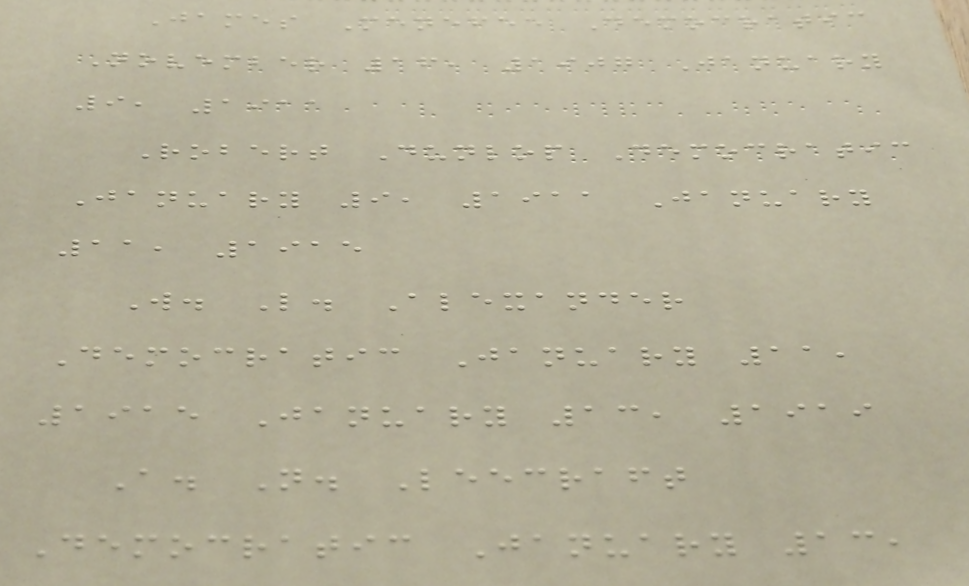James Menefee Democratic
November 16, 1907 January
9, 1911
Robert Dunlop Democratic
January 9, 1911 January
11, 1915
W. L. Alexander
Democratic January 11,
1915 January 13, 1919
A. N. Leecraft
Democratic January 13,
